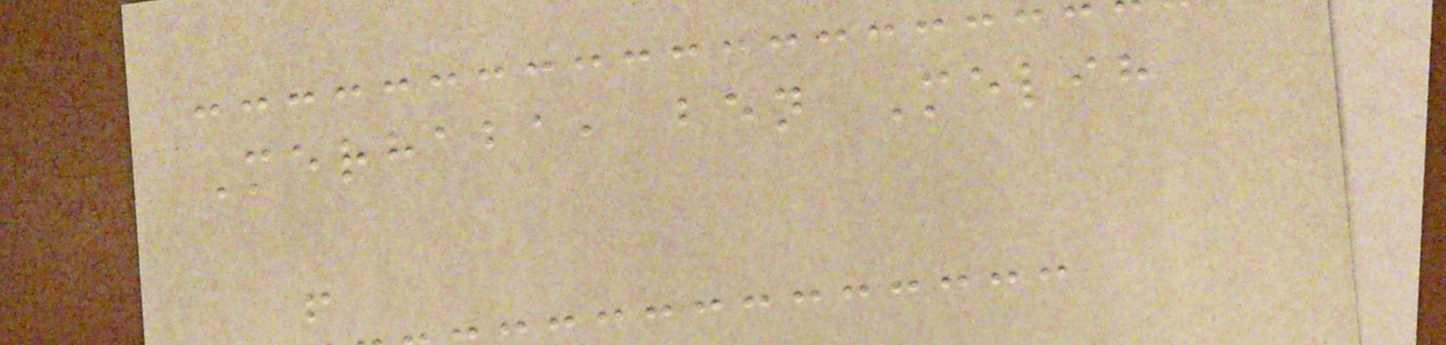Merhaba, ben Melih
!
